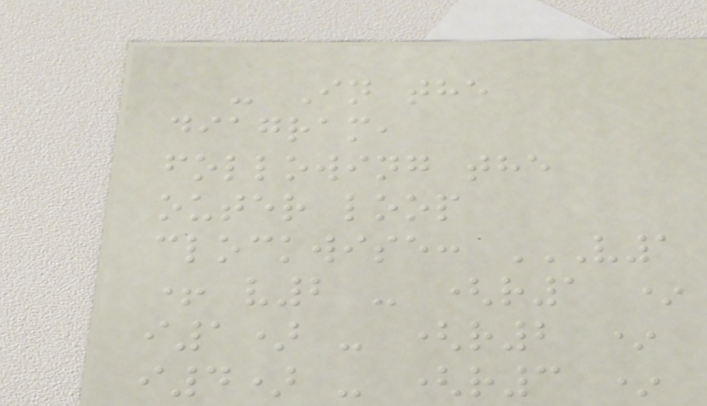- In the
diagram,
following the
outer loop
clockwise: V1
+ V2 - (R1 *
I1) - (R2 *
I4) - (R3 *
